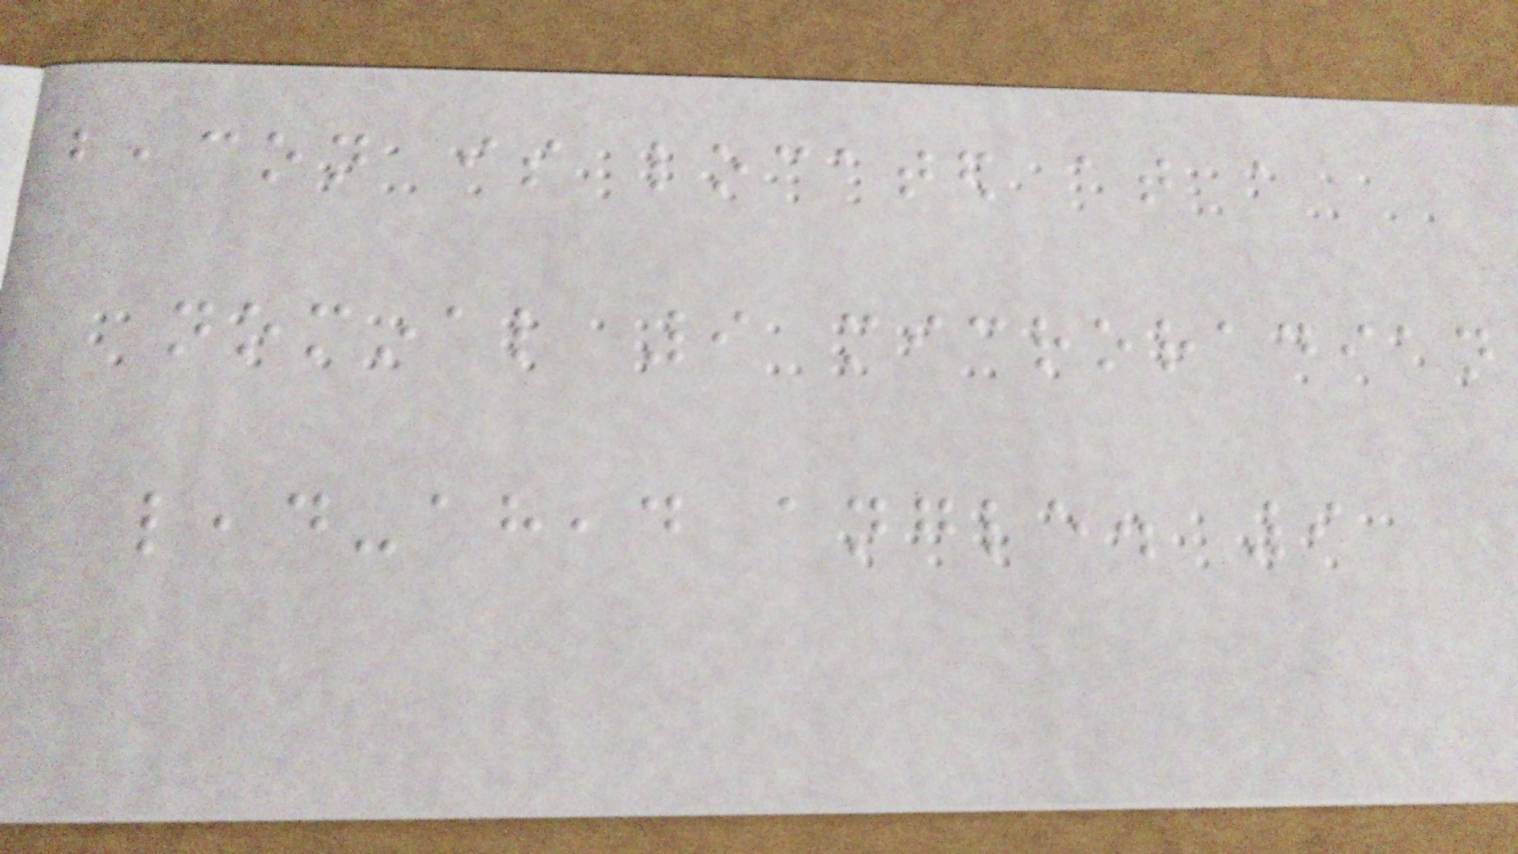beacon is located at a
nominal 9 microradian
lead-ahead angle. 9
